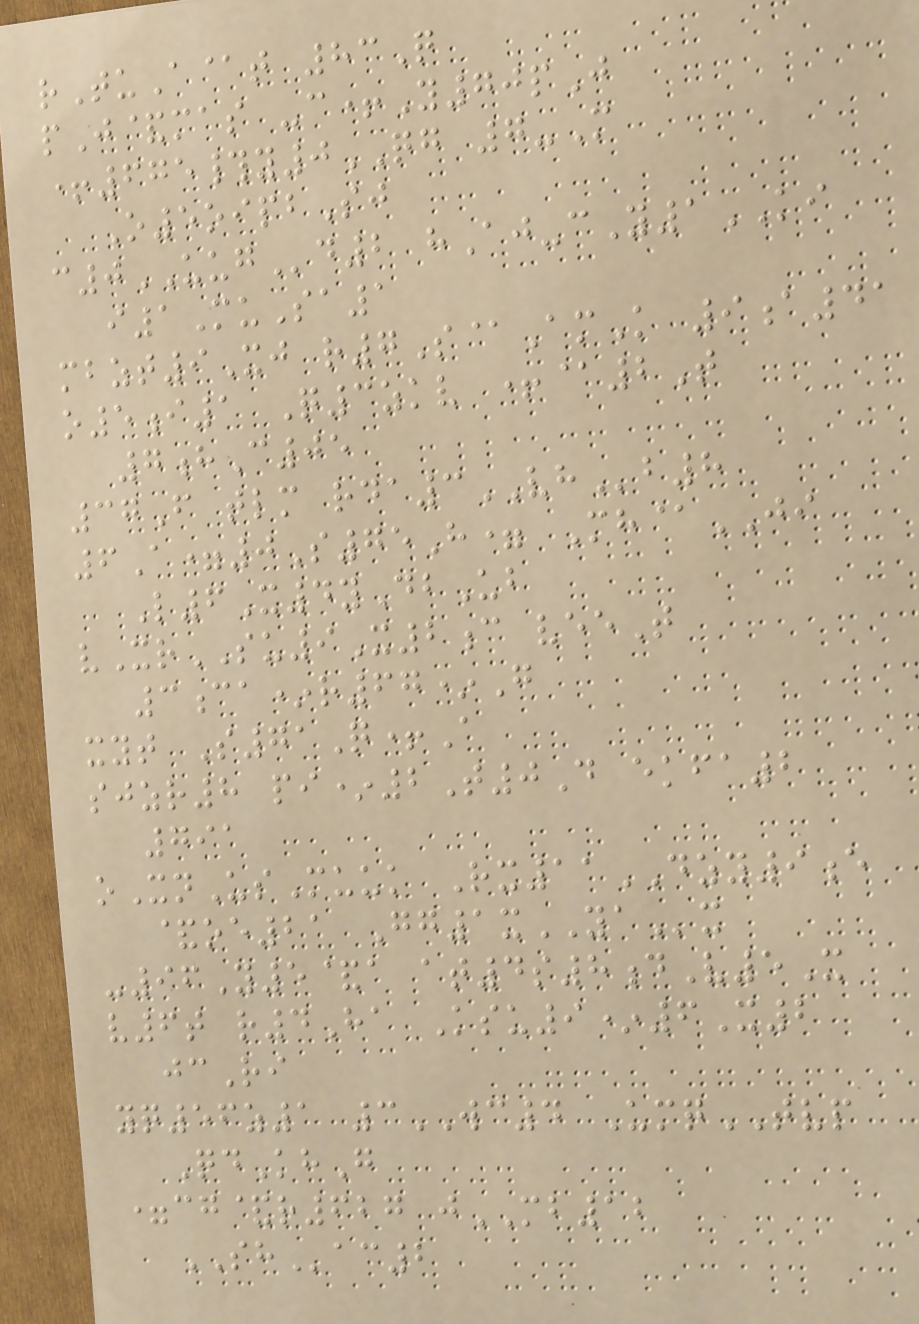rTuA@t 83Q
pJ&mas -c+Y70pJ
+675#y0QG 7-M
O5oipbSj
c0UUGd2 hAj-cY1KI
i1MuSa1
mbzt9Xj r7S@AmK 9a41
o5i1 Q3zkv +@2T
7hC05
37F tlm rda3VHb8
6A=0S75H= Mh@JI
L6X4yDbUb
vXrSU9X2c veeT
3ca*r67*G
xyt S71Q+A
sjzr8 pi*2T0D ekfa2
791
oXnUsMuuk Rx11DZY9e
&oe21 Gg1xYAx
-96Y5&a at4s8dV5X
v6t r4Ha Ksu9*6X2
jcRi
yq56z1 3WC4 UmqTVP
QdKhG
=cg&r627 jMB12
SHac2
